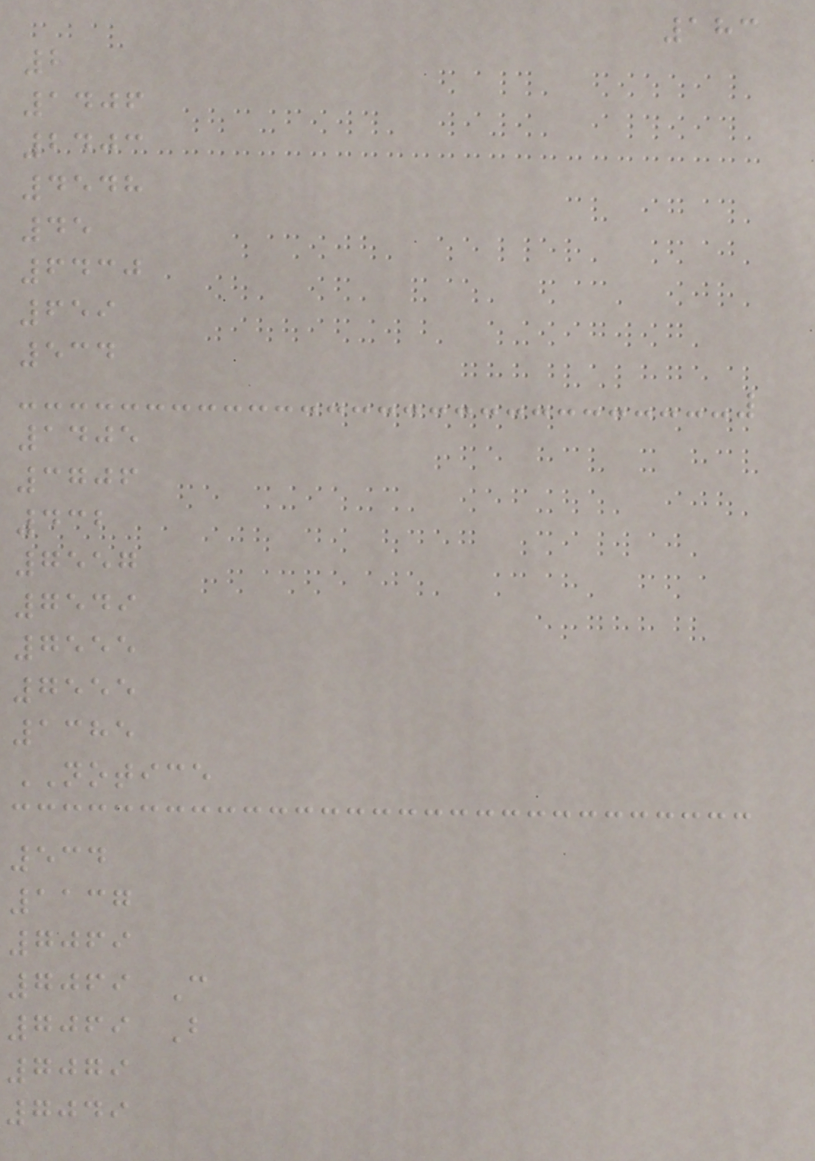183
2
1406
2403
4548
45
6430
659
534
1405
3706
432
7557
7549
7555
7555
1385
NOTICE
534
1137
7069
7069 C
7069 B
7079
7049
